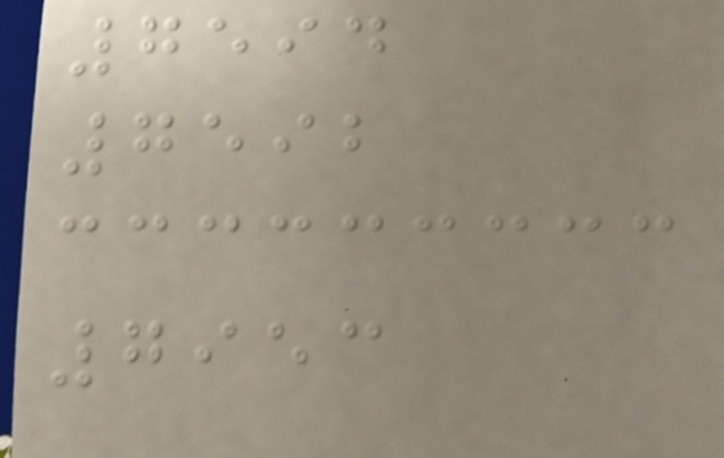7594
7592
7953
